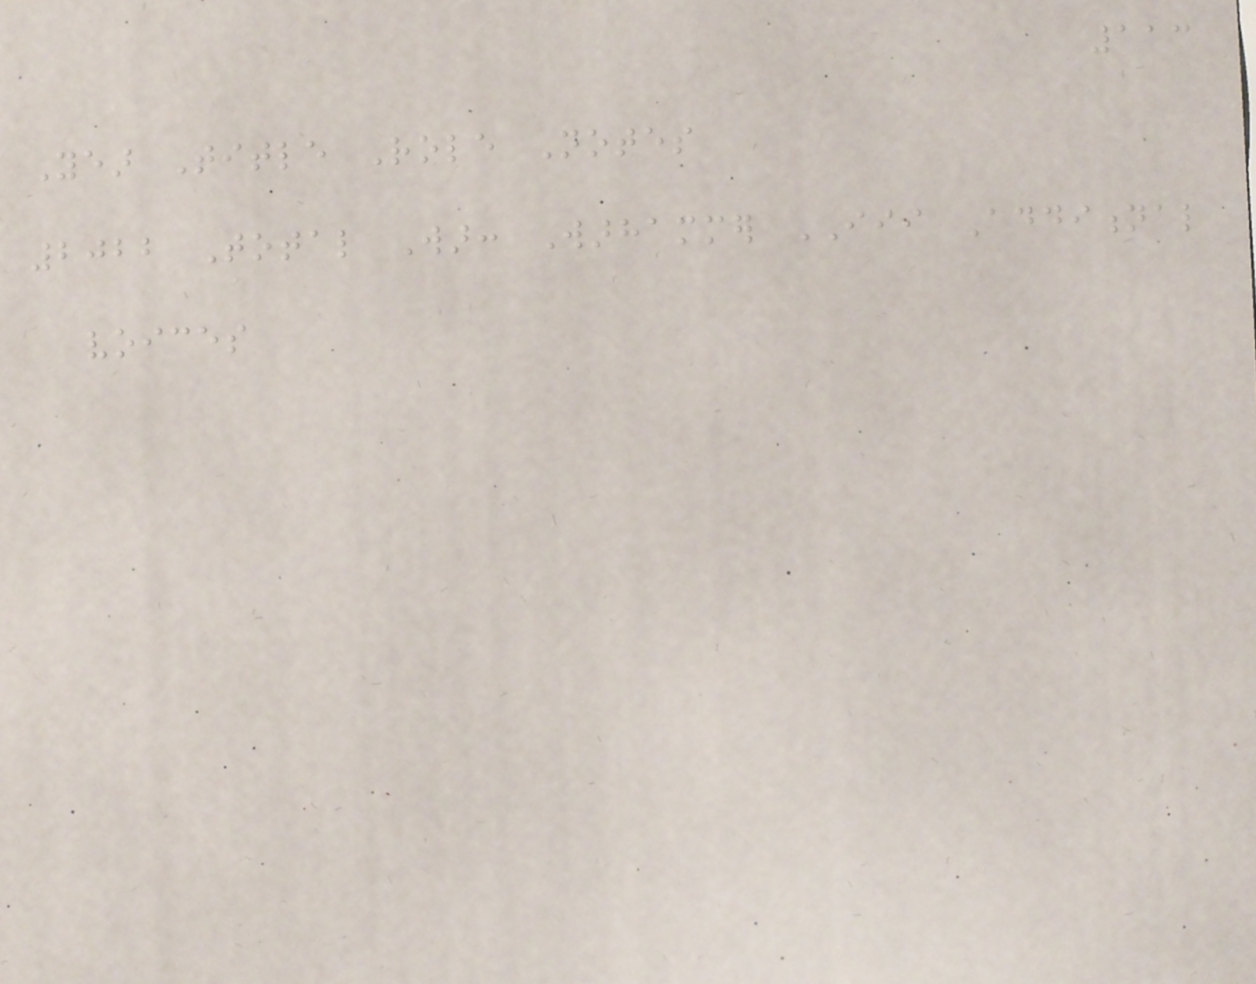113
Year Title Role Notes
2022 Total War: Warhammer III Additional
voices
